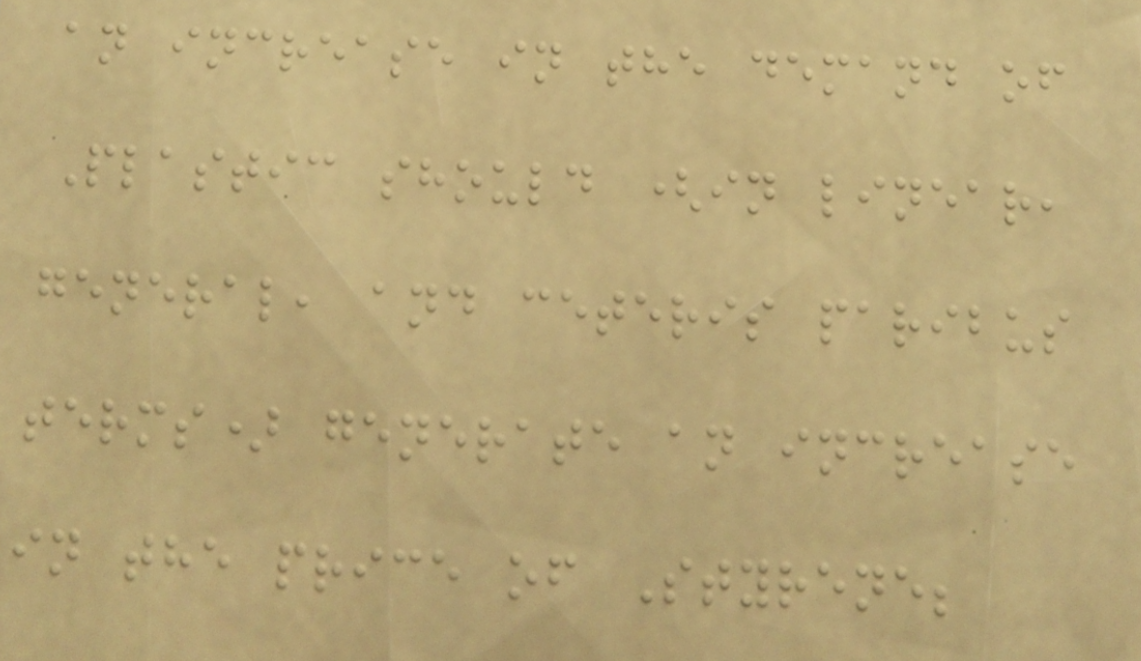an increase in the demand of
Plastic should (in linear,
general, and ceteris paribus
terms) generate an increase
in the price of Styrene;
